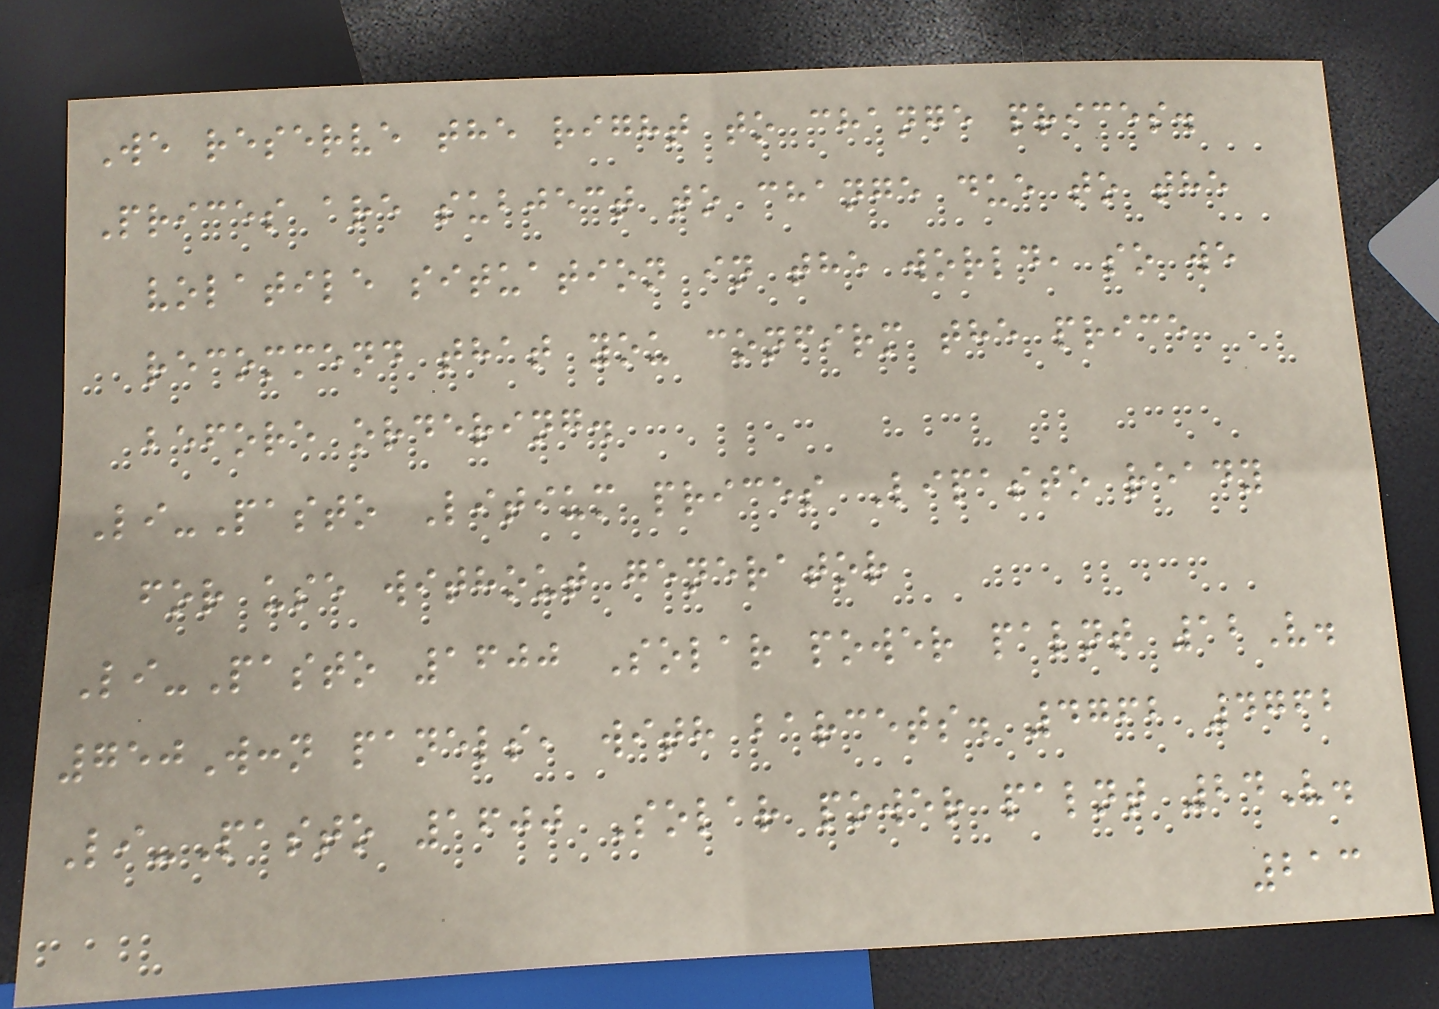We reserve the right to change prices.
Prices are subject to change due to the
volatile situation in the world, so we
recommend that you confirm the price
before ordering.
Li-Pasto Litium prices Lipasto ready
for use without generator
Li-Pasto 1600 Solar power palnt 12V.
750W:n panels, with barcets. 4762 4762
Li-Pasto 1600 Solar power palnt 24V.
213
